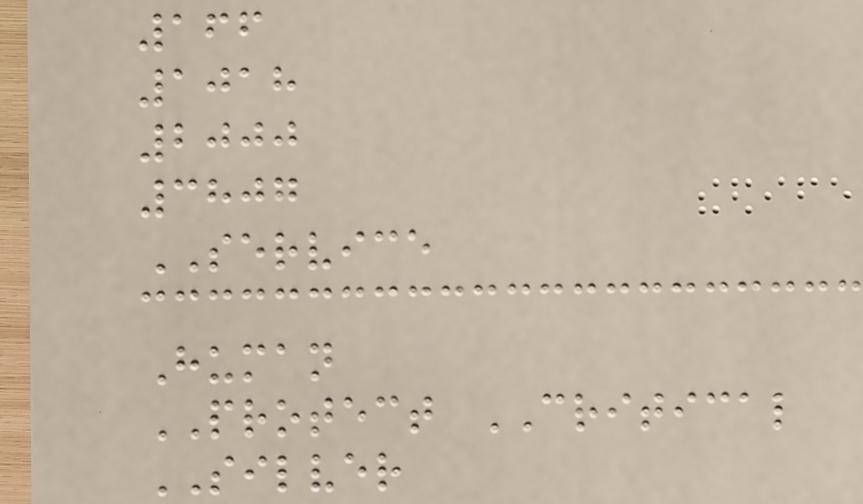166
1018
2000
3807
SERVICE
Human
PROTECT CRITICAL
SILVER
